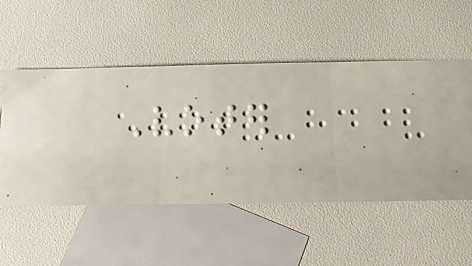Voter
